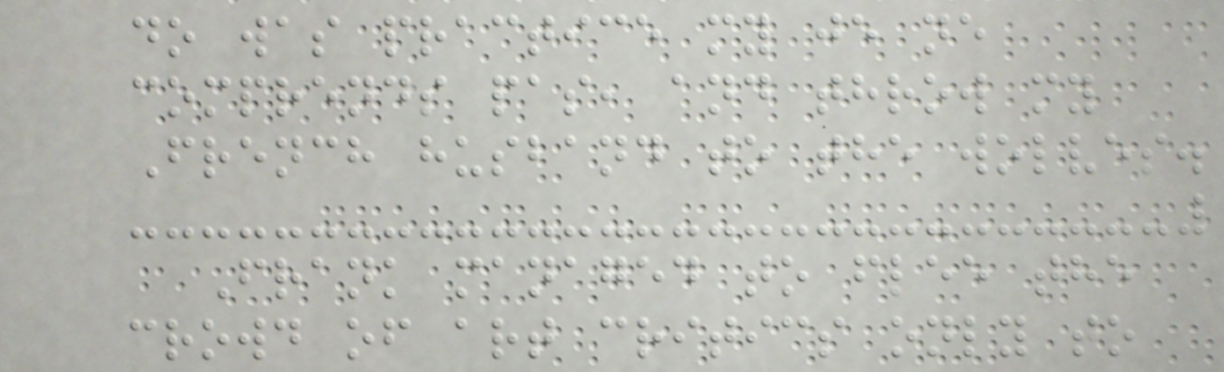do was practice my je ne
comprends pas, and throw my
French husband to the wolves.
Frank managed to flee the
crowd of art critics only to
